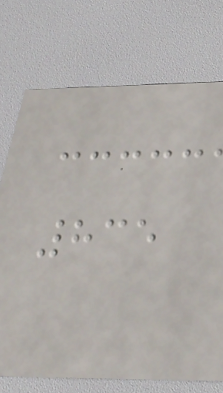835
